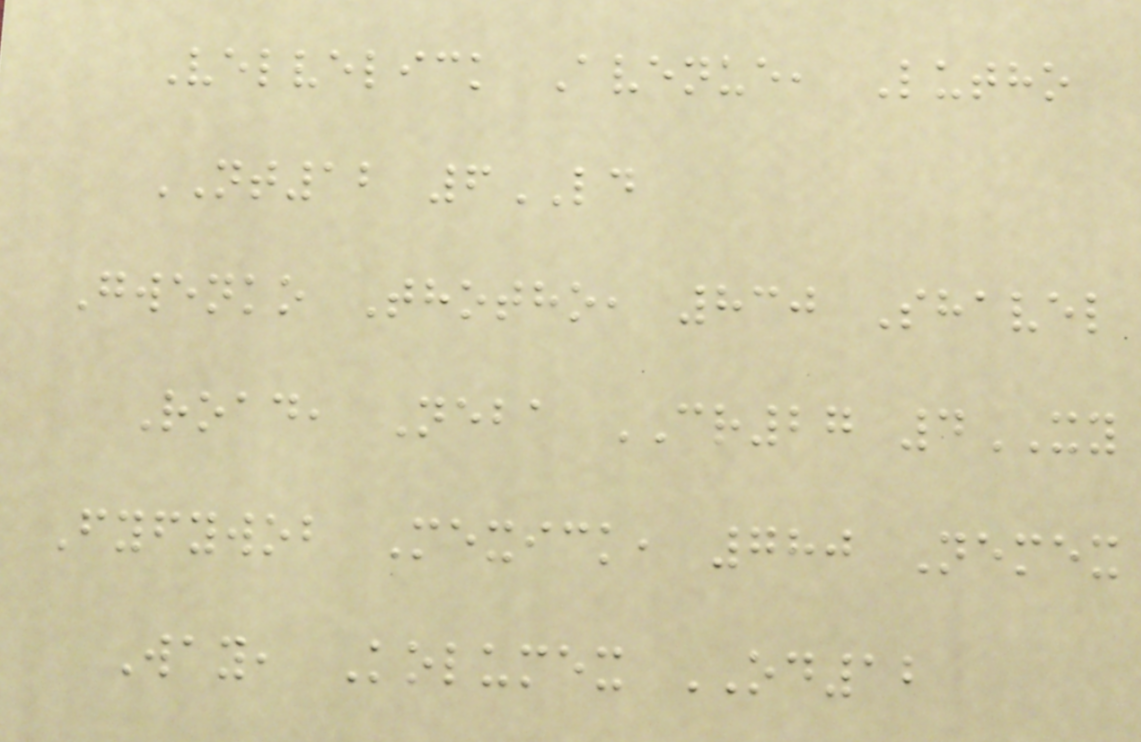Velvelick Avenue, Lutho
NT12 6LD
Gwenko Thotho, 830 Shavel
Road, Neba CR27 4XY
Fyfywob Mexick, 780 Nemex
Way, Kolumex OD12
